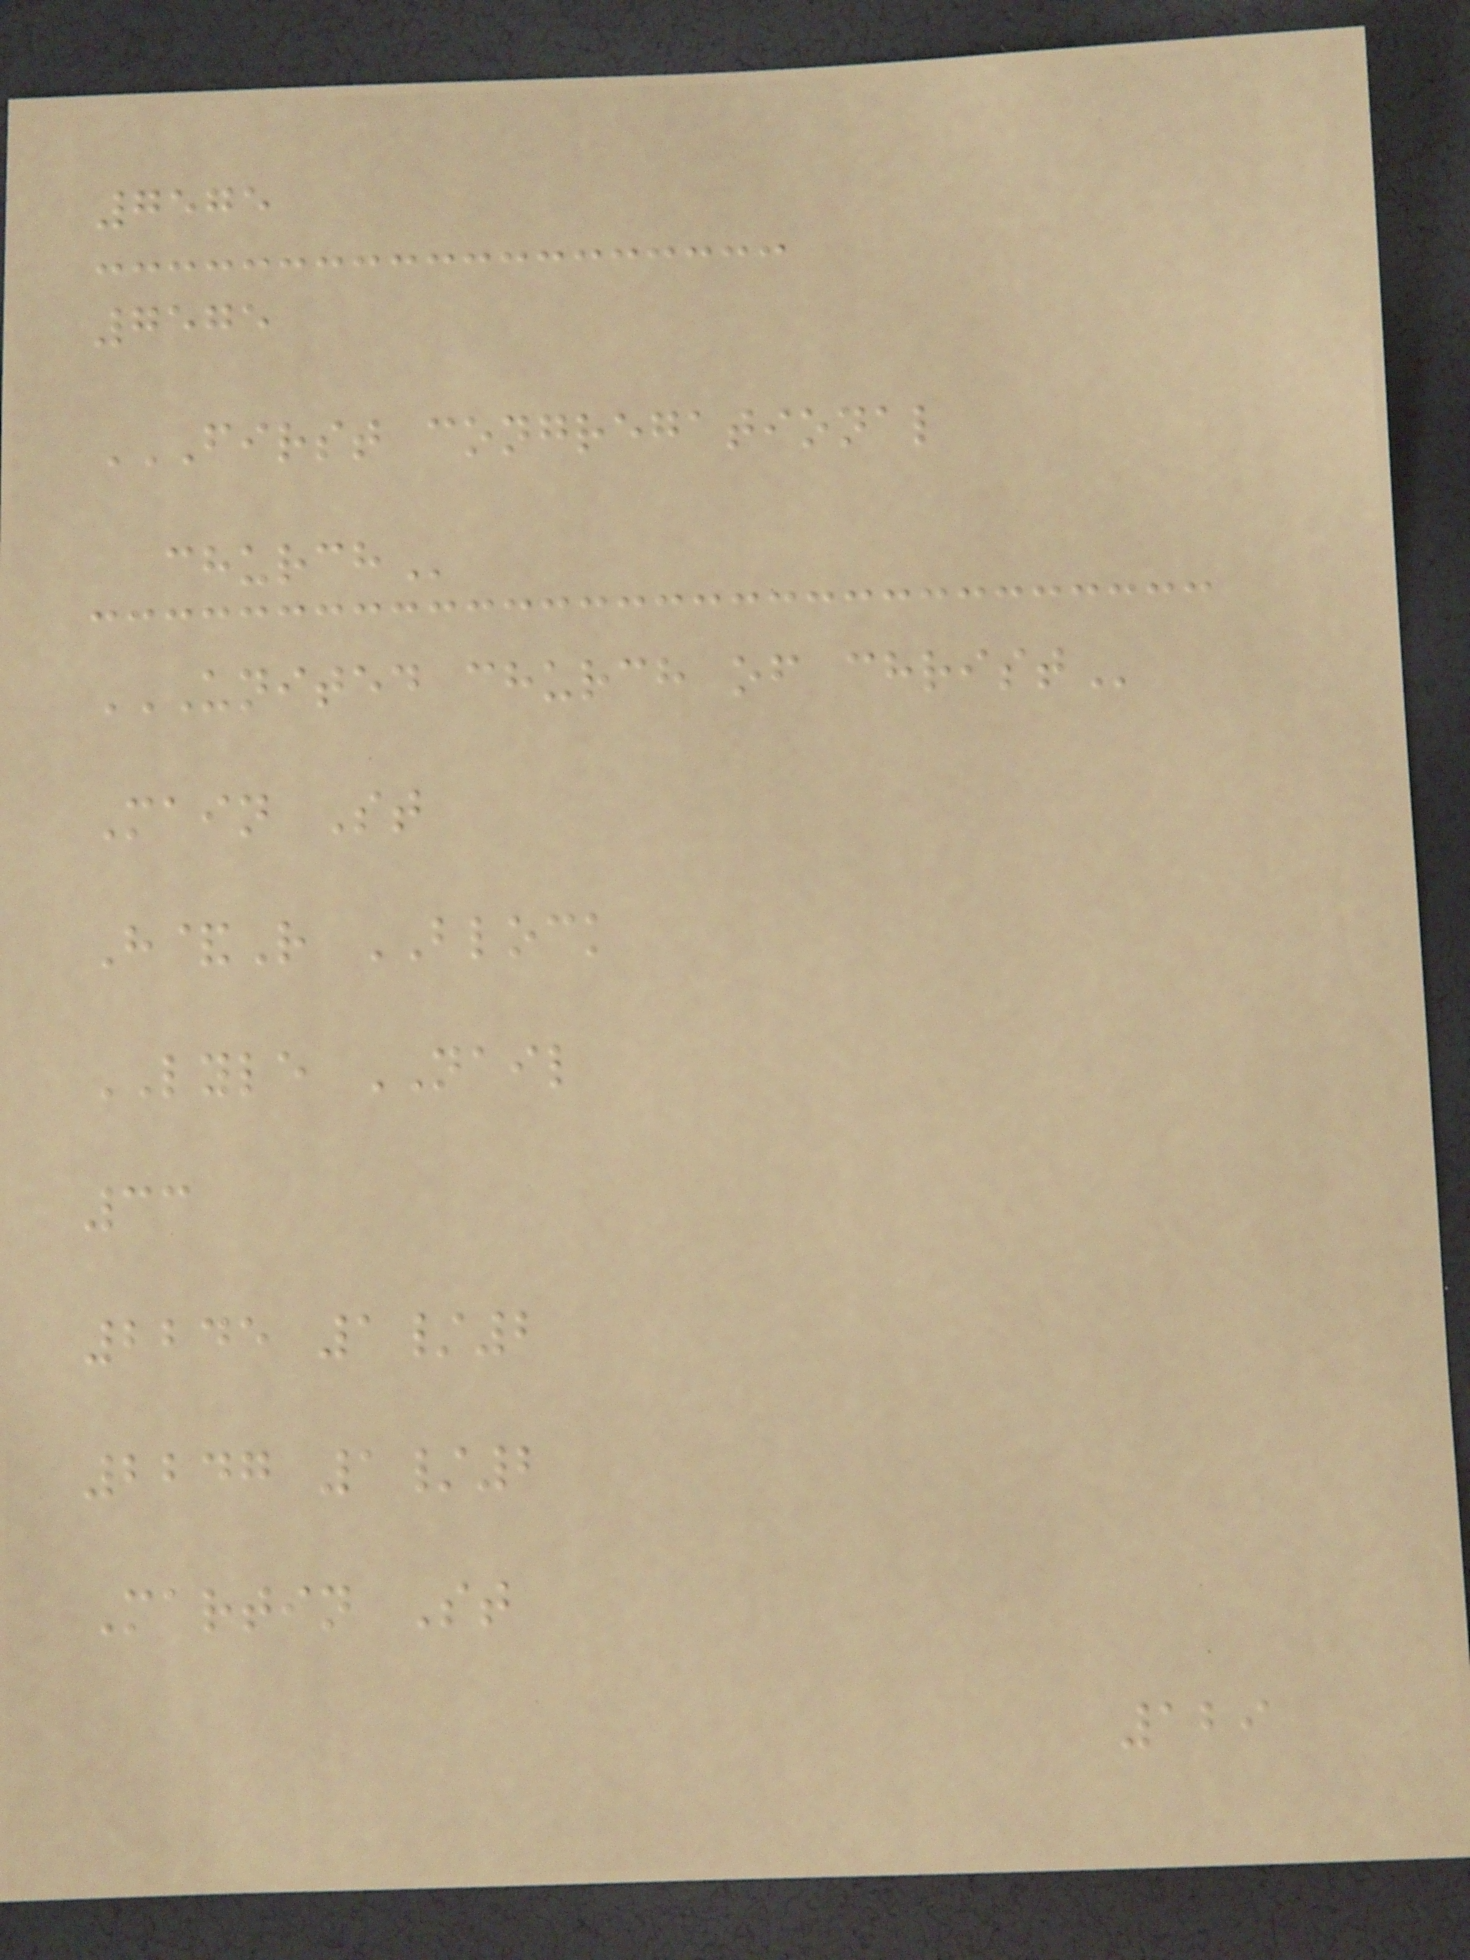7575
7575
FIRST CONGREGATIONAL
CHURCH
UNITED CHURCH OF CHRIST
Main St
H&R BLOCK
LYLE NAIL
33
2245 1/2
2247 1/2
Martin St
129
